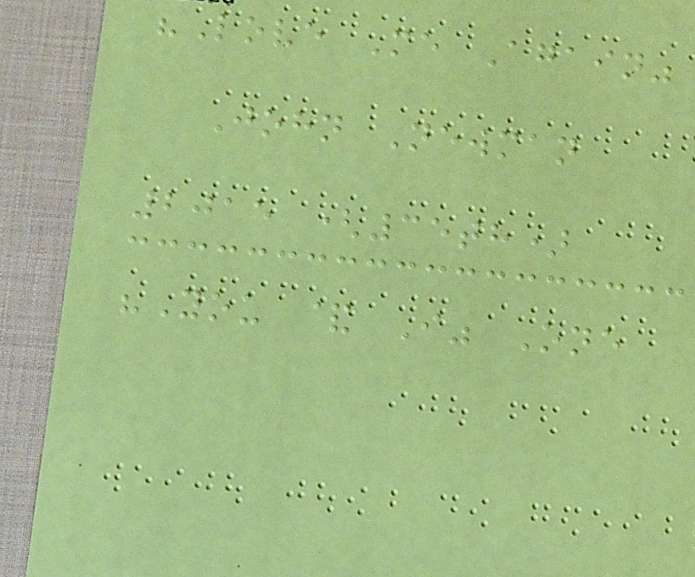"Love Me Again"
John Newman
2015 (35th)
"You & I" One
